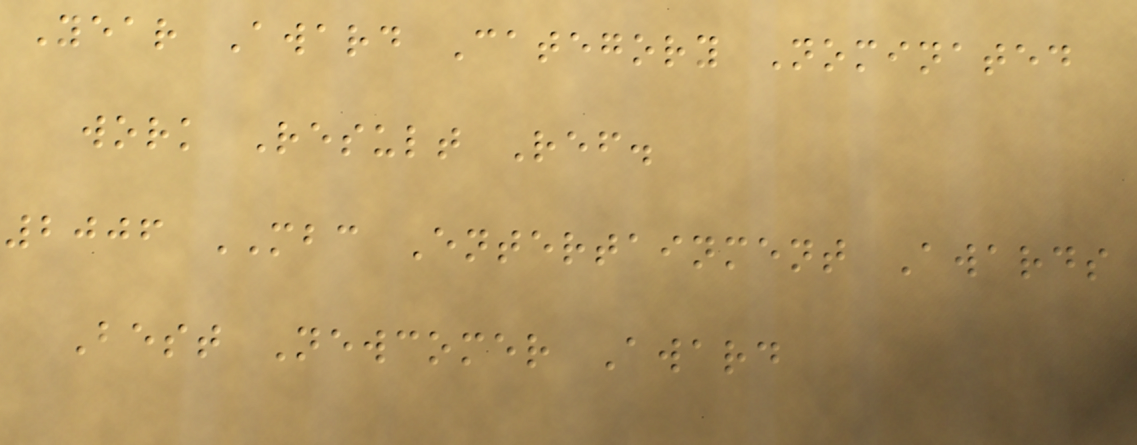Year Award Category Nominated
work Result Ref.
2006 MBC Entertainment Awards
Best Newcomer Award
